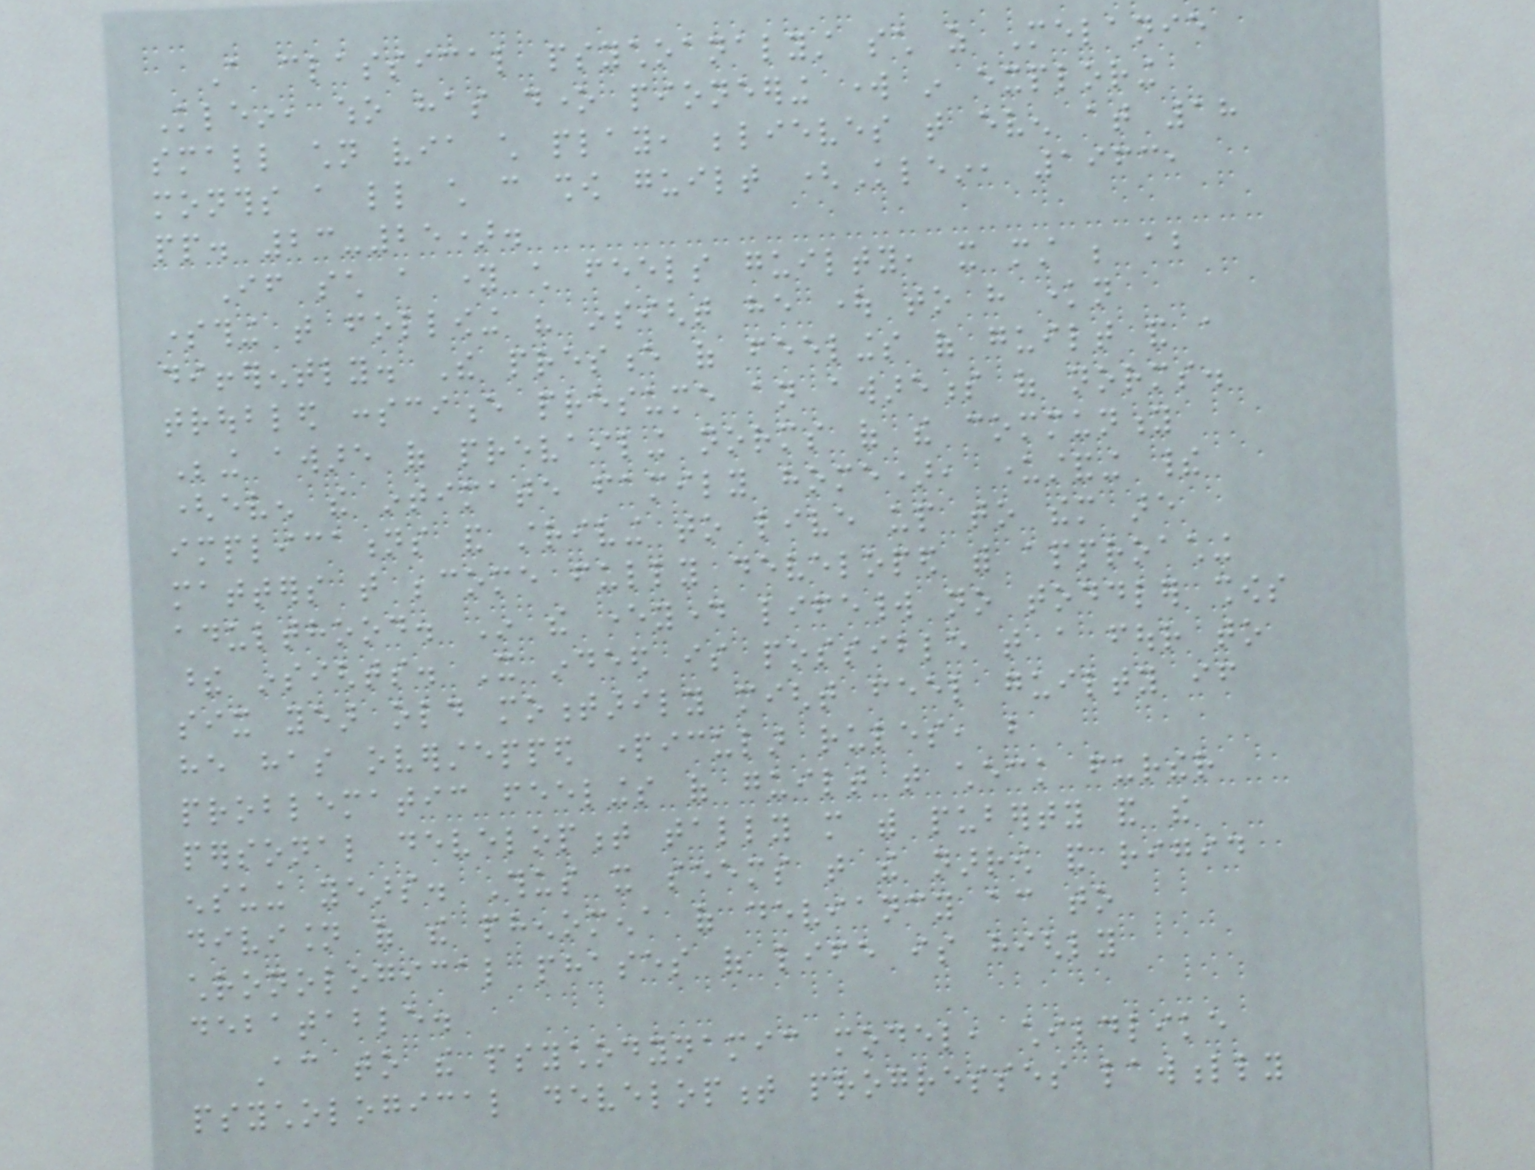A classical psychoanalyst such as Melanie
Klein, who has done pioneering work in exploring
small children via child play, believes that even at 18
months a little child can show guilt (Klein, 1963,
pp. 23-25).
If such a young child feels guilty, it must be about
something that following his insight he ought to have known
differently. The presence of feelings of guilt and a
troubled conscience presume an awareness of norms.
Being aware of prevailing norms of the community
(even the intimate family home), understanding their
implications and striving to live up to them are
matters that become fully developed with approaching
adulthood. In the everyday lifeworld no toddler shows
these insights. It indeed is possible that a four to
six year old momentarily might feel guilty if
he has overstepped particular rules, but
problematic feelings of guilt that check further
personal development tally more with puberty and the
ensuing years. Thus it seems that the narrow and rigid
division of the phenomena of deviancy according to
chronological phases of life is highly
debatable.
According to the psychodynamic model, childlike
psychological development progresses lawfully
